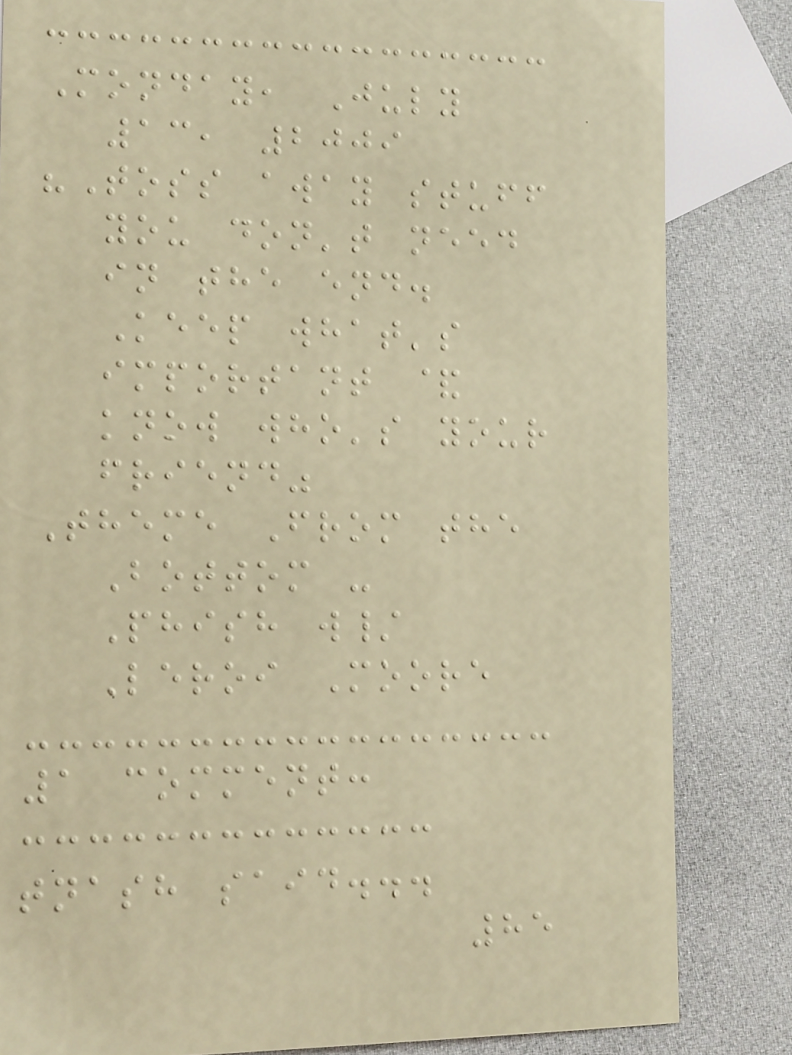Monday, July
13, 2009
"Toss away stuff
you don't need
in the end.
Keep what's
important &
know who's your
friend"
Theme From the
Bottom -
Phish w/
Leroi Moore
1 comment:
tnash said...
85
